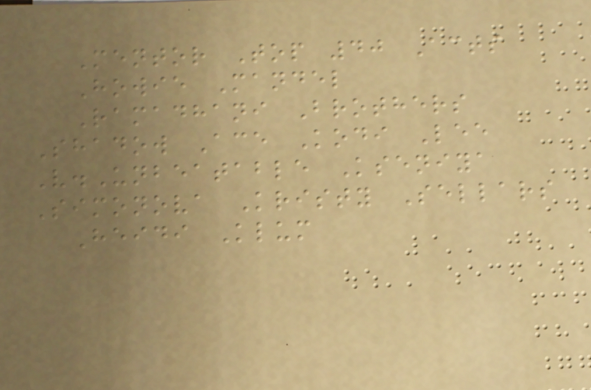Mentor Top 40 Acts
Howie Mandel
Ramadhani Brothers
Shadow Ace Kodi Lee
V.Unbeatable Kseniya
Simonova Kristy Sellars
Heidi Klum
